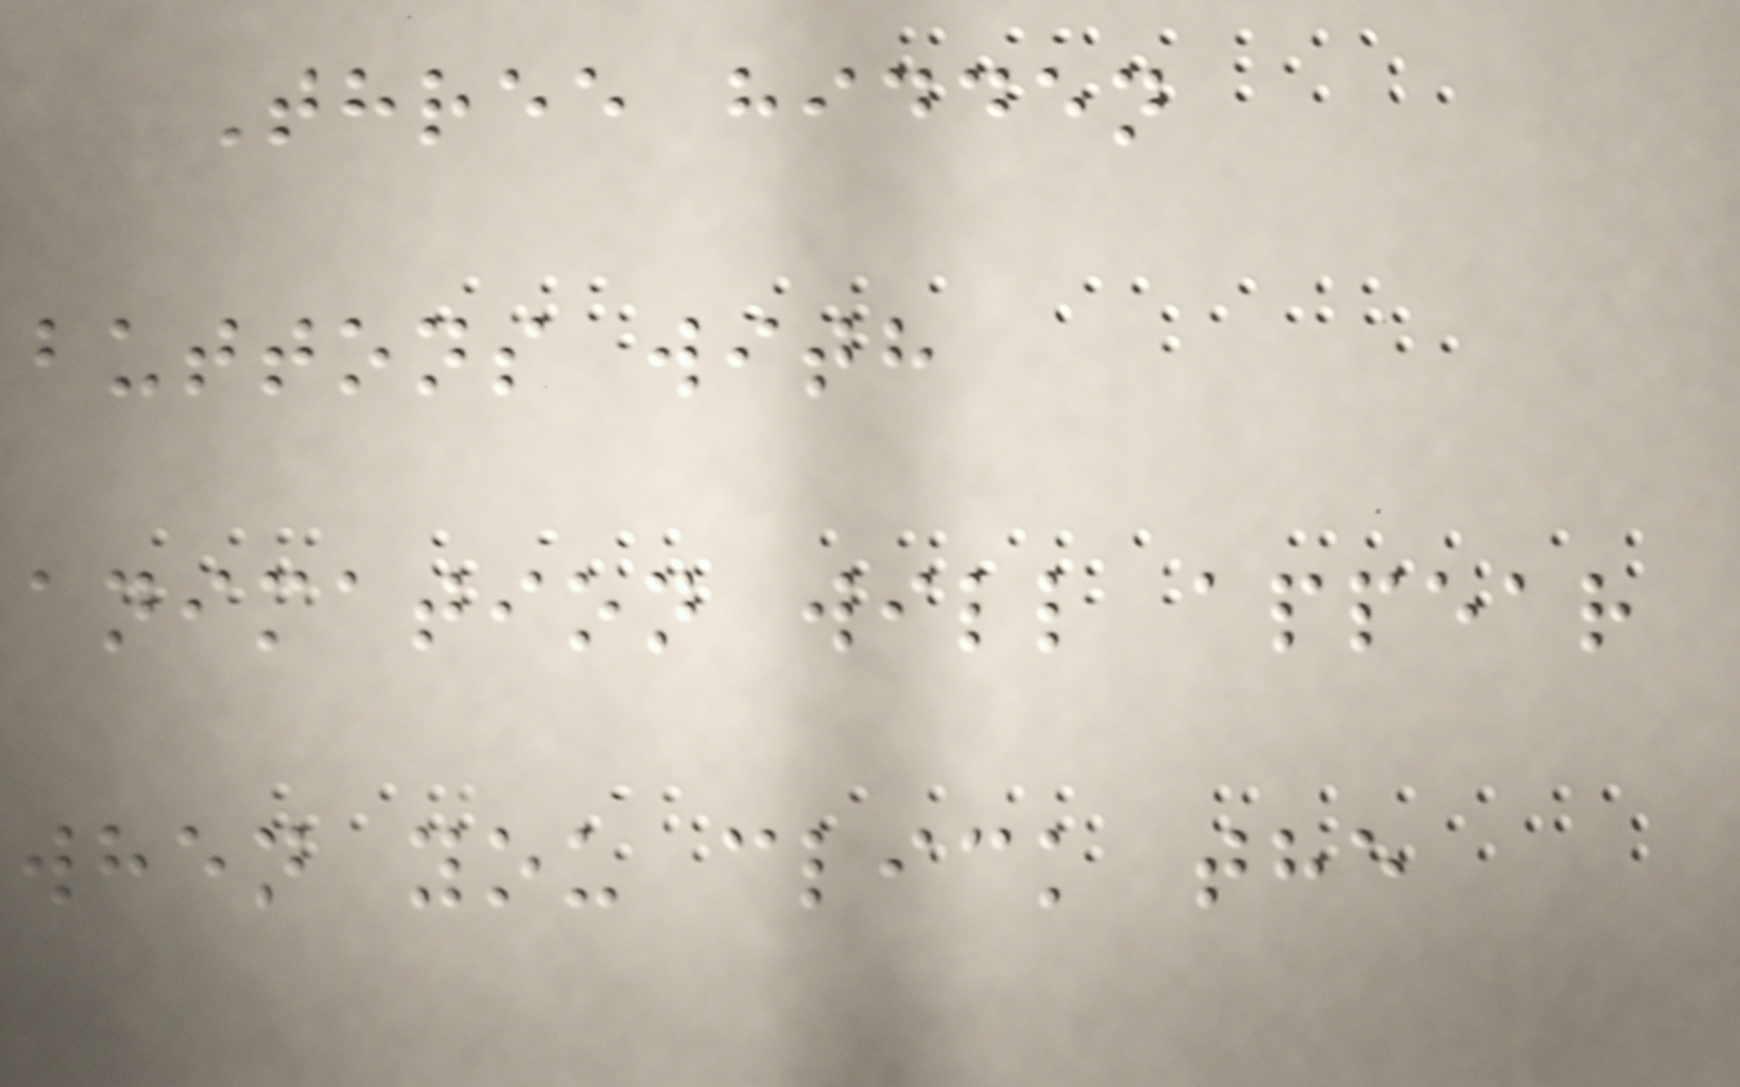Three hidden
buttons with
animation will appear
when you click the
